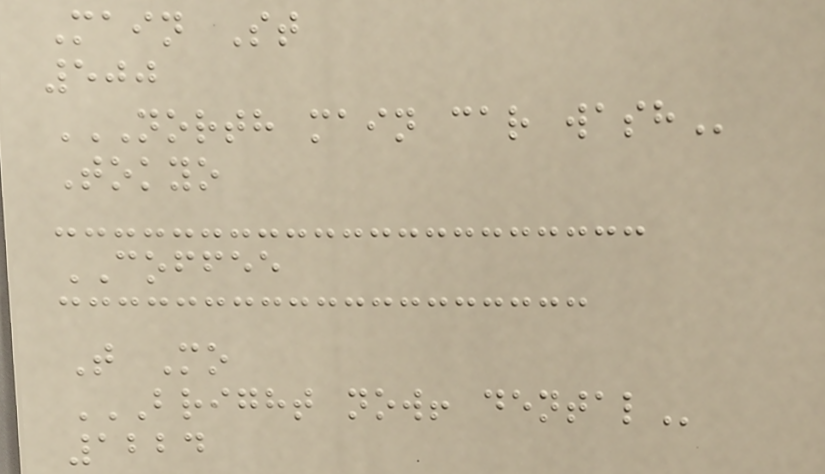Main St
500
NORTH MAIN CAR WASH
Tokyo
COFFEE
T Mo
BRIGHT NOW! DENTAL
1224
